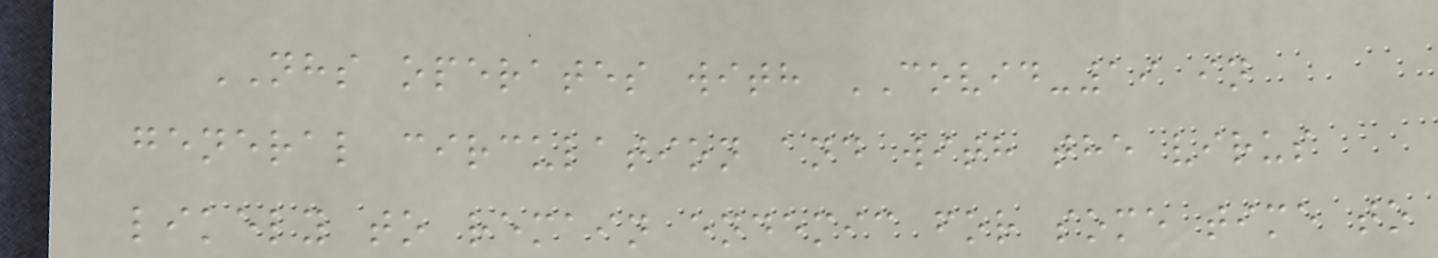NHS operates with COVID-19 in
general circulation and with the virus
likely to remain endemic for some time to
